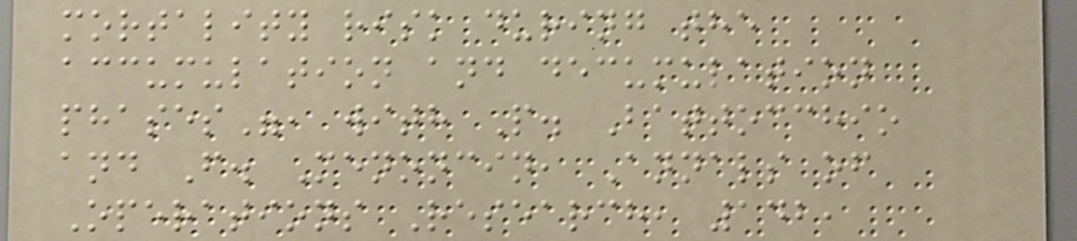mortality risk during the
accumulation and decumulation
phases", with P. Battocchio
and F. Menoncin, Annals of
Operations Research, 142,
